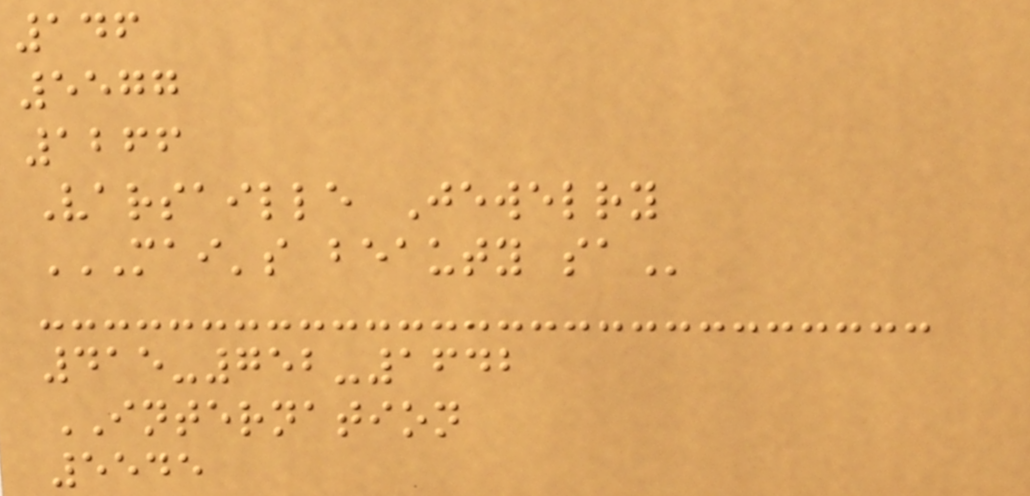146
5577
1266
Varsaille Jewelry
MAI'S BEAUTY SA
415-752-1642
INTERNATION
5545
